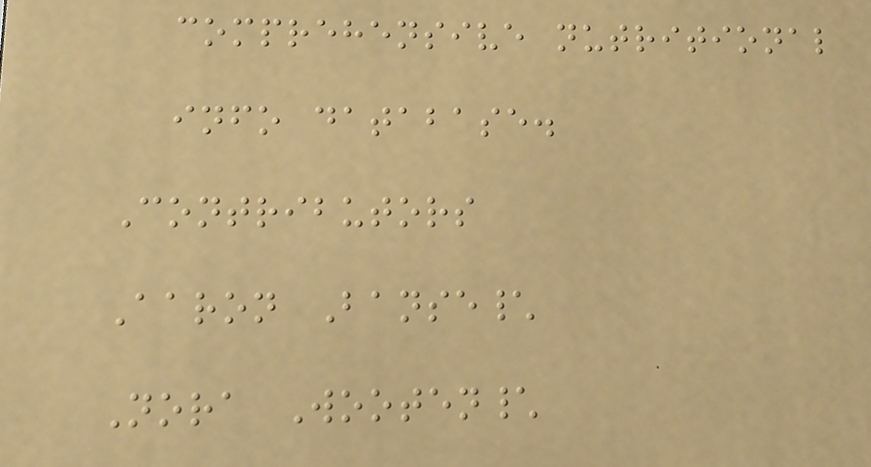comprehensive nutritional
info database.
Contributors
Aaron Banse\
Nora Wooten\
